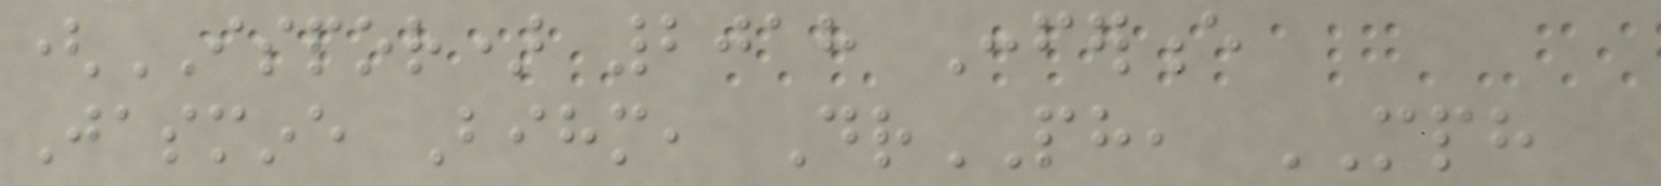(ISPOR) 2018 Conference
Jasmine Bihm, DrPH, MPH
